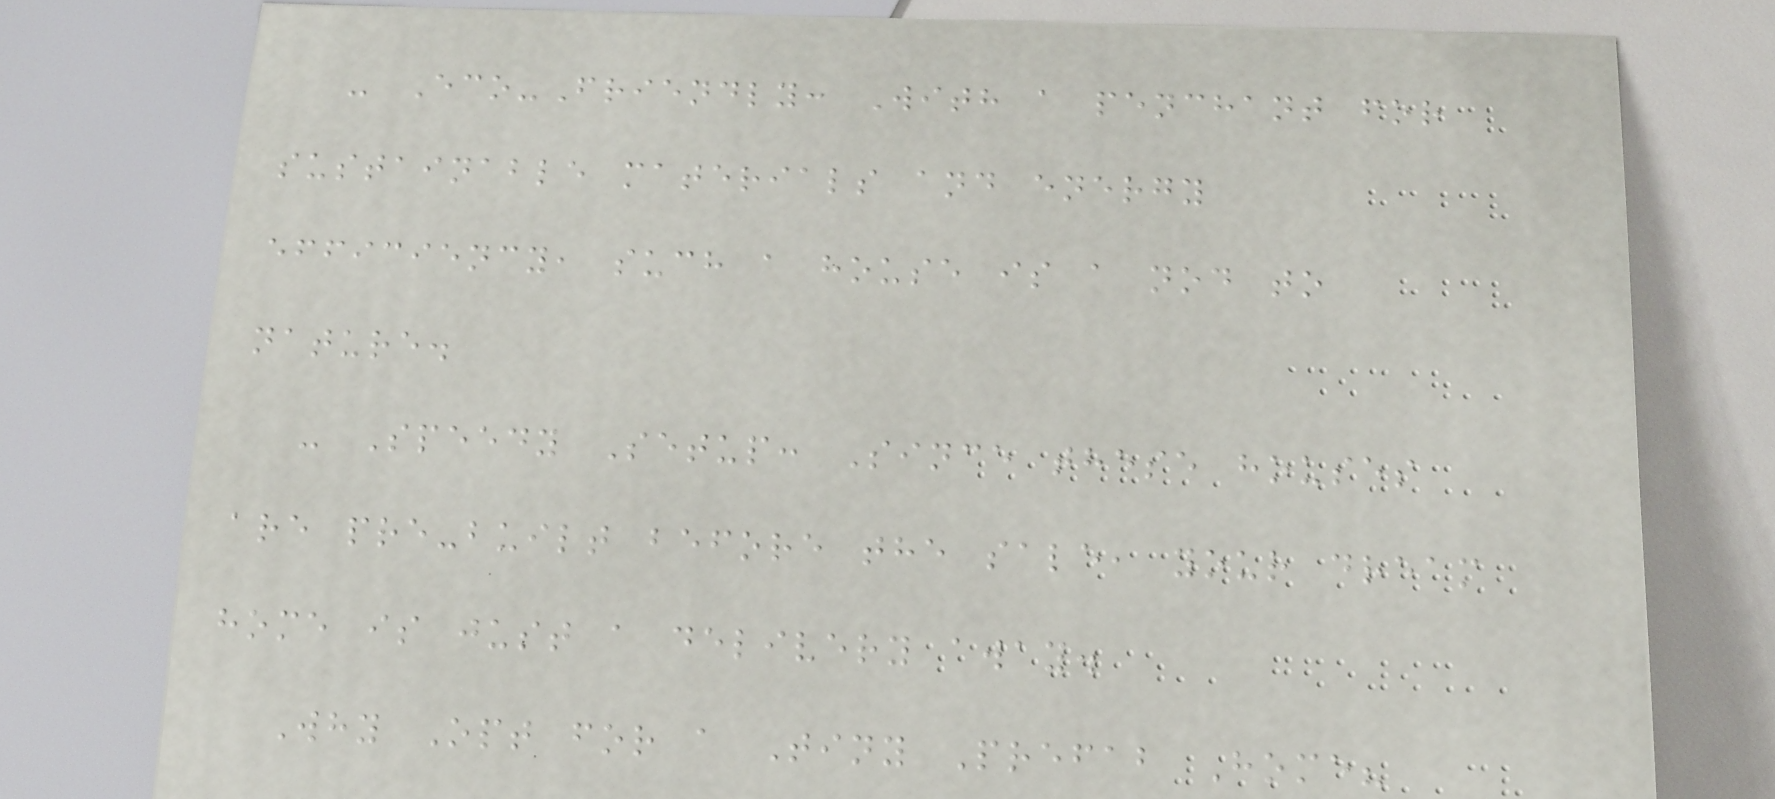- Eco-Friendly: With a penchant for
sustainable materials and energy
efficiency, such a house is a nod to
nature.
- Speedy Setup: Since these houses
are pre-built before the sale, your dream
home is just a delivery away.
Why Opt for a Tiny Prefab Home?
